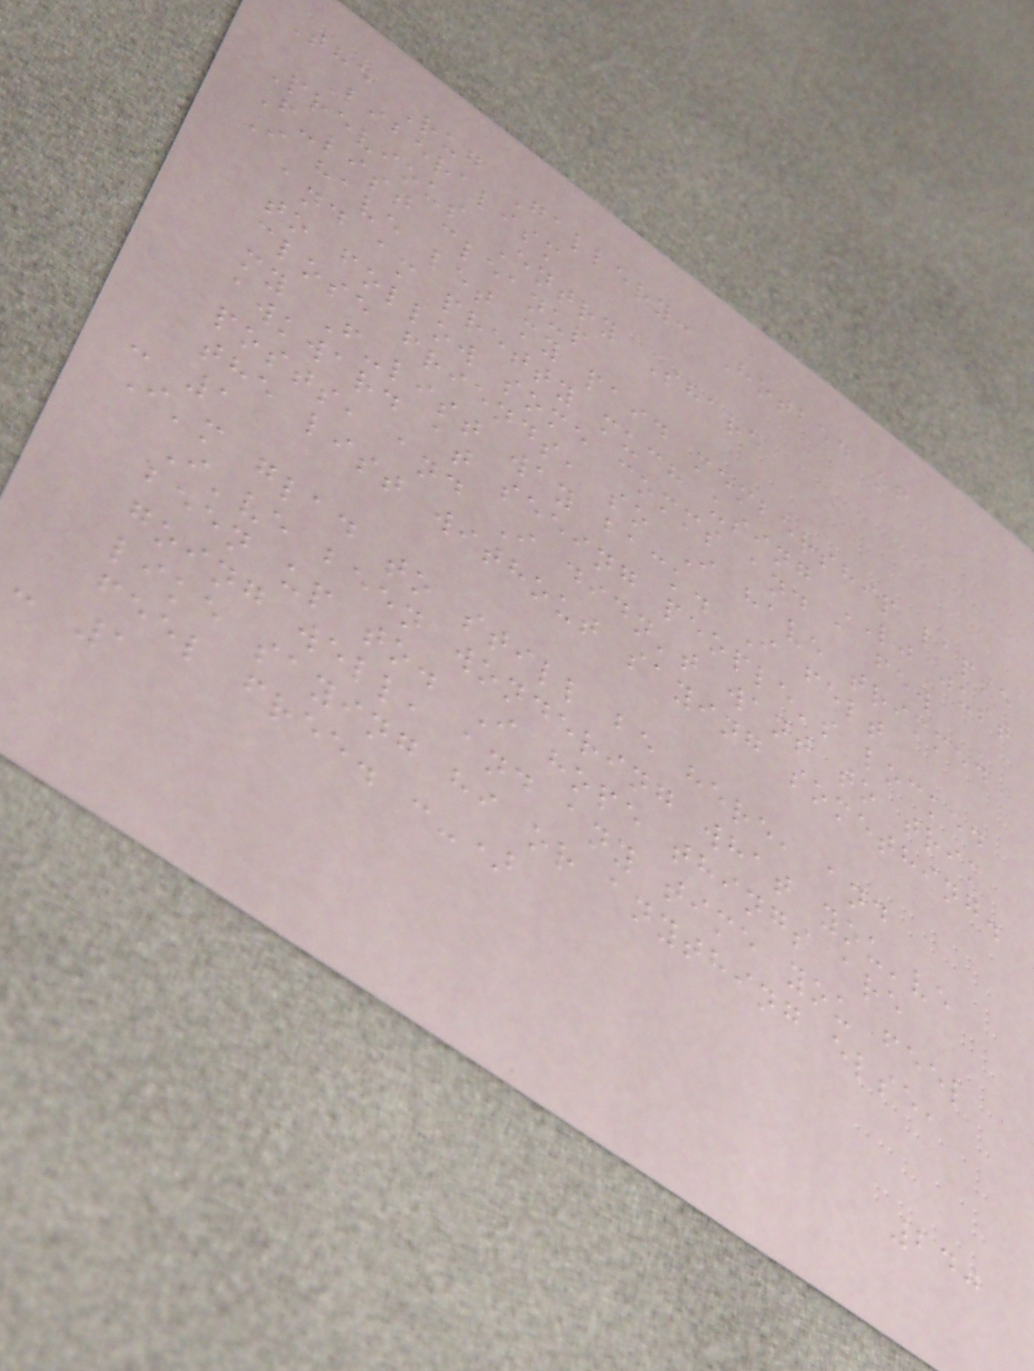The Rug Gallery: Hotbed of
Liberalism
Previous Entry Share
F-list cleanup
I have let my paid membership lapse
and am pretty much using LJ just
to follow some comms and a few
close friends, so I have trimmed
my F-list way back. I felt
awkward at seeing people's locked
posts, and I didn't want to trim
the list without saying something.
- 1
I'm glad to still be here, and
I've been wondering what you've
been up to. I hope things are
going well, and any time you feel
like saying hi or anything else,
feel free. :-)
- 1
240
